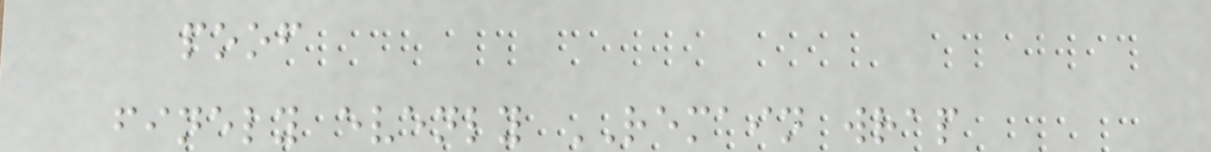poof
finely evenly REMAIN wrap
